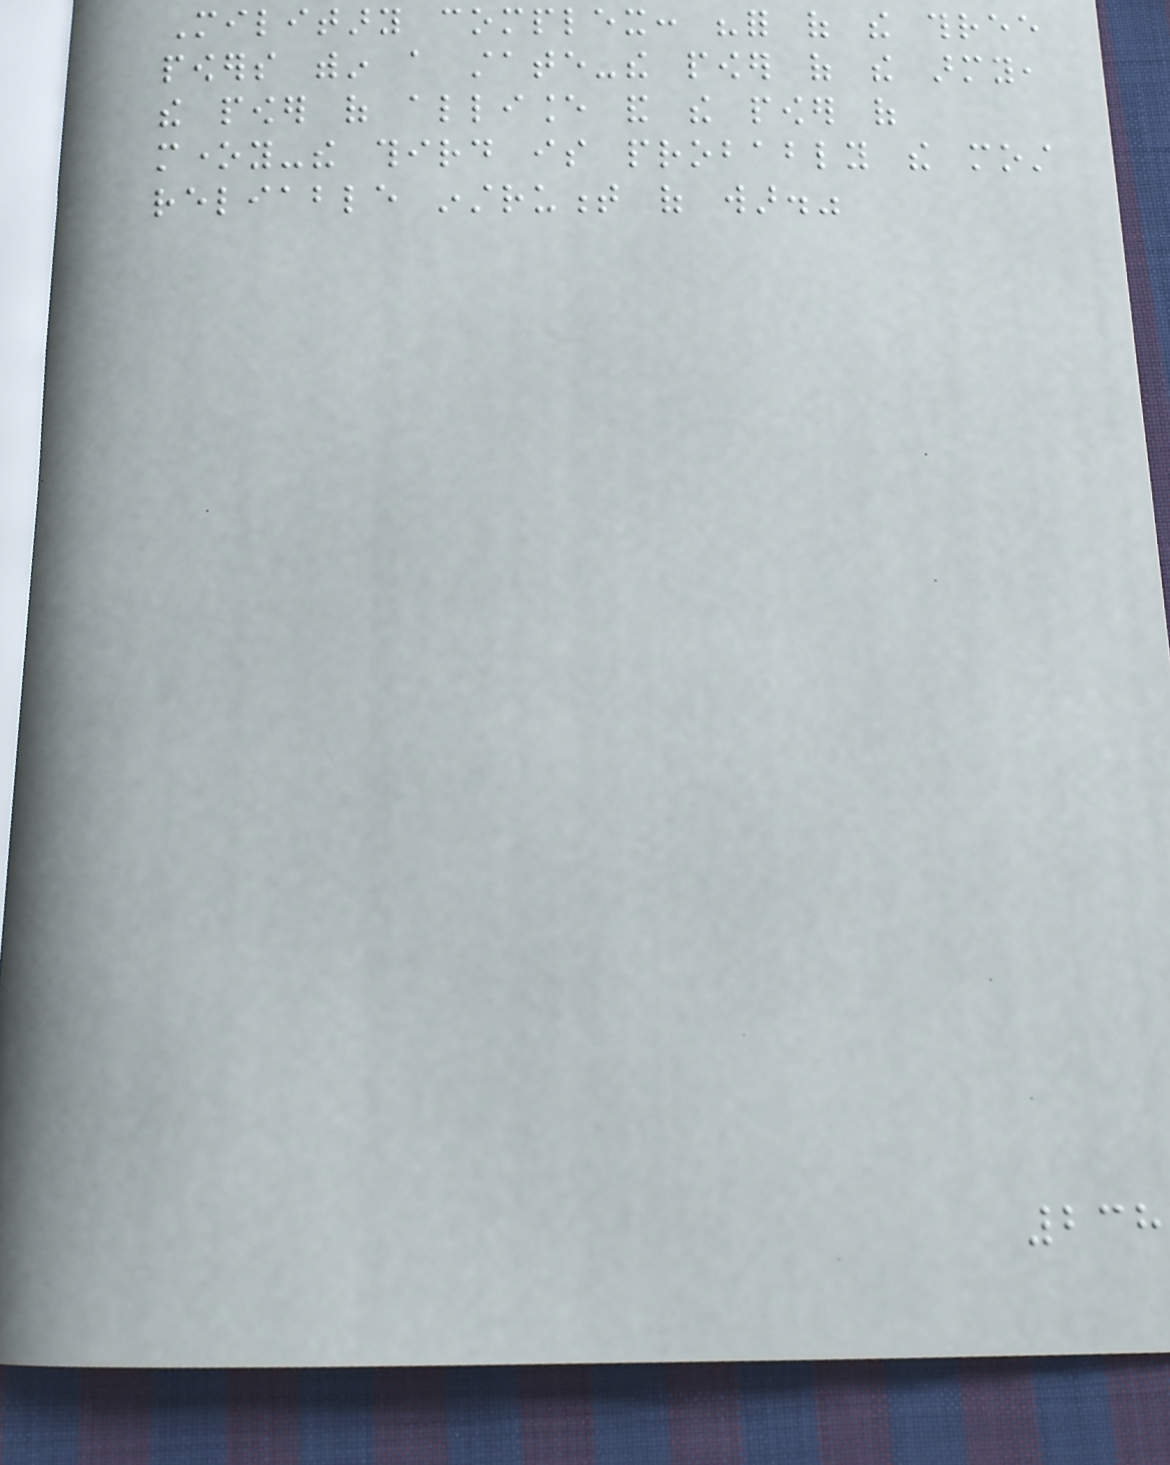Military complex: "for of the three
powers within a state-the power of the army,
the power of alliance and the power of
money-the third is probably the most
reliable instrument of war."
238
